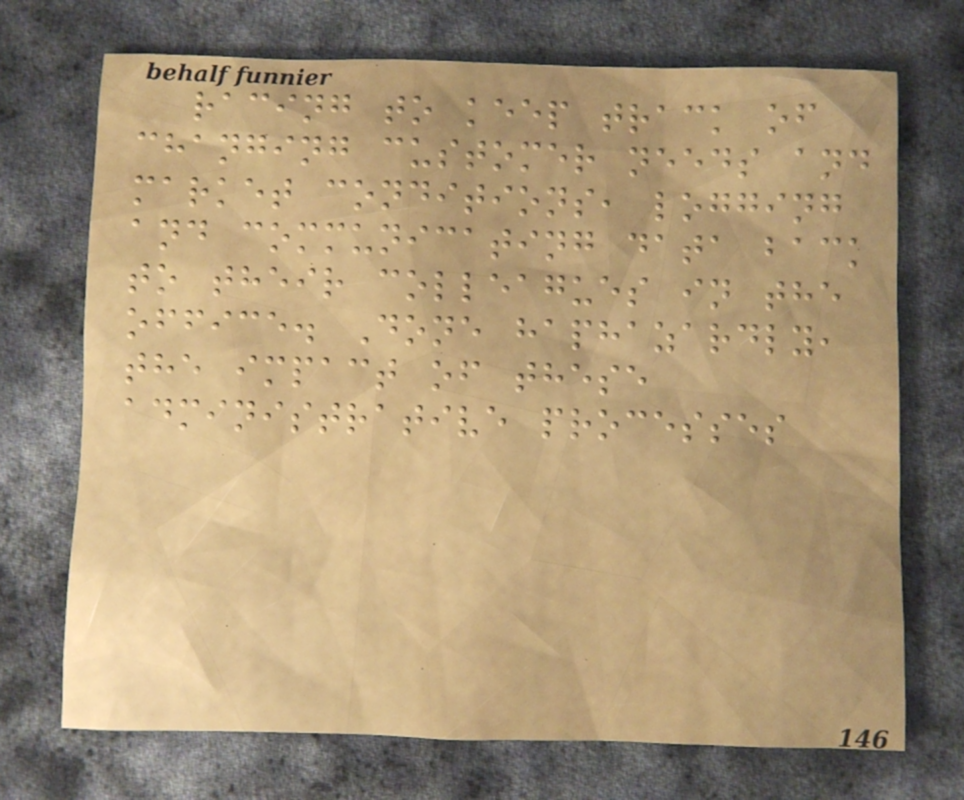racing to keep track of
changing customer needs and
market conditions, logging
and communicating data back
to their colleagues in the
office. Done haphazardly,
the impact of these
administrative processes
